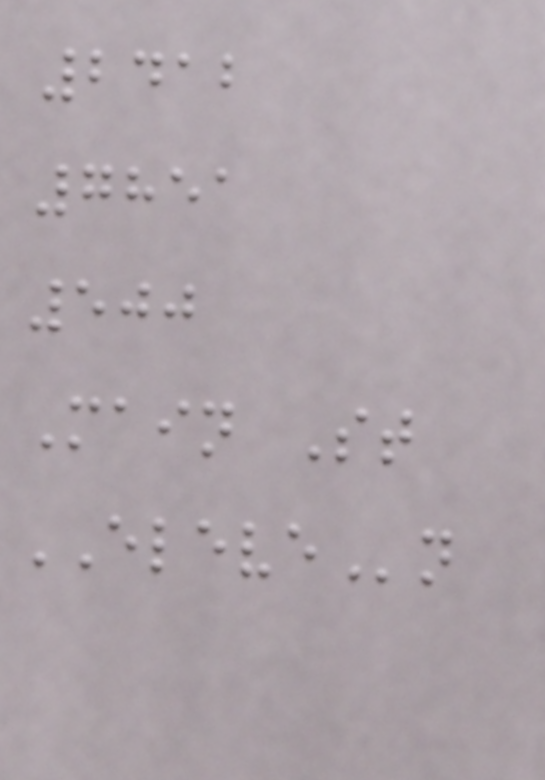2412
7851
500
Main St
ELEVEn
